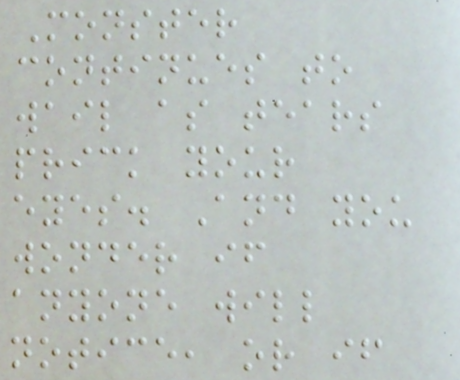Monster
continues to
wail as tears
prick your
eyes. And you
wonder if
anyone will
notice, or if
